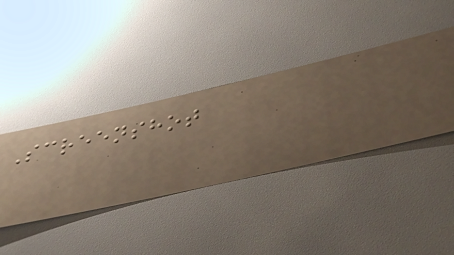Screenshot
